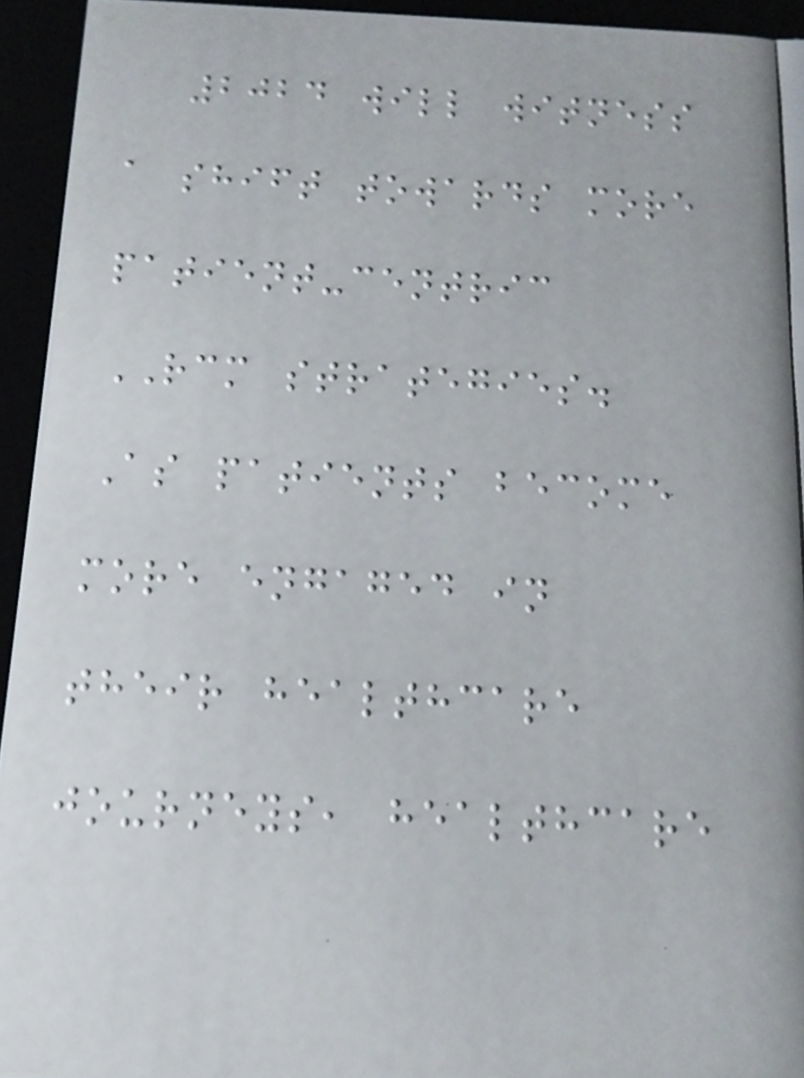2024 will witness
a shift towards more
patient-centric
RCM strategies.
As patients become
more engaged in
their healthcare
journeys, healthcare
